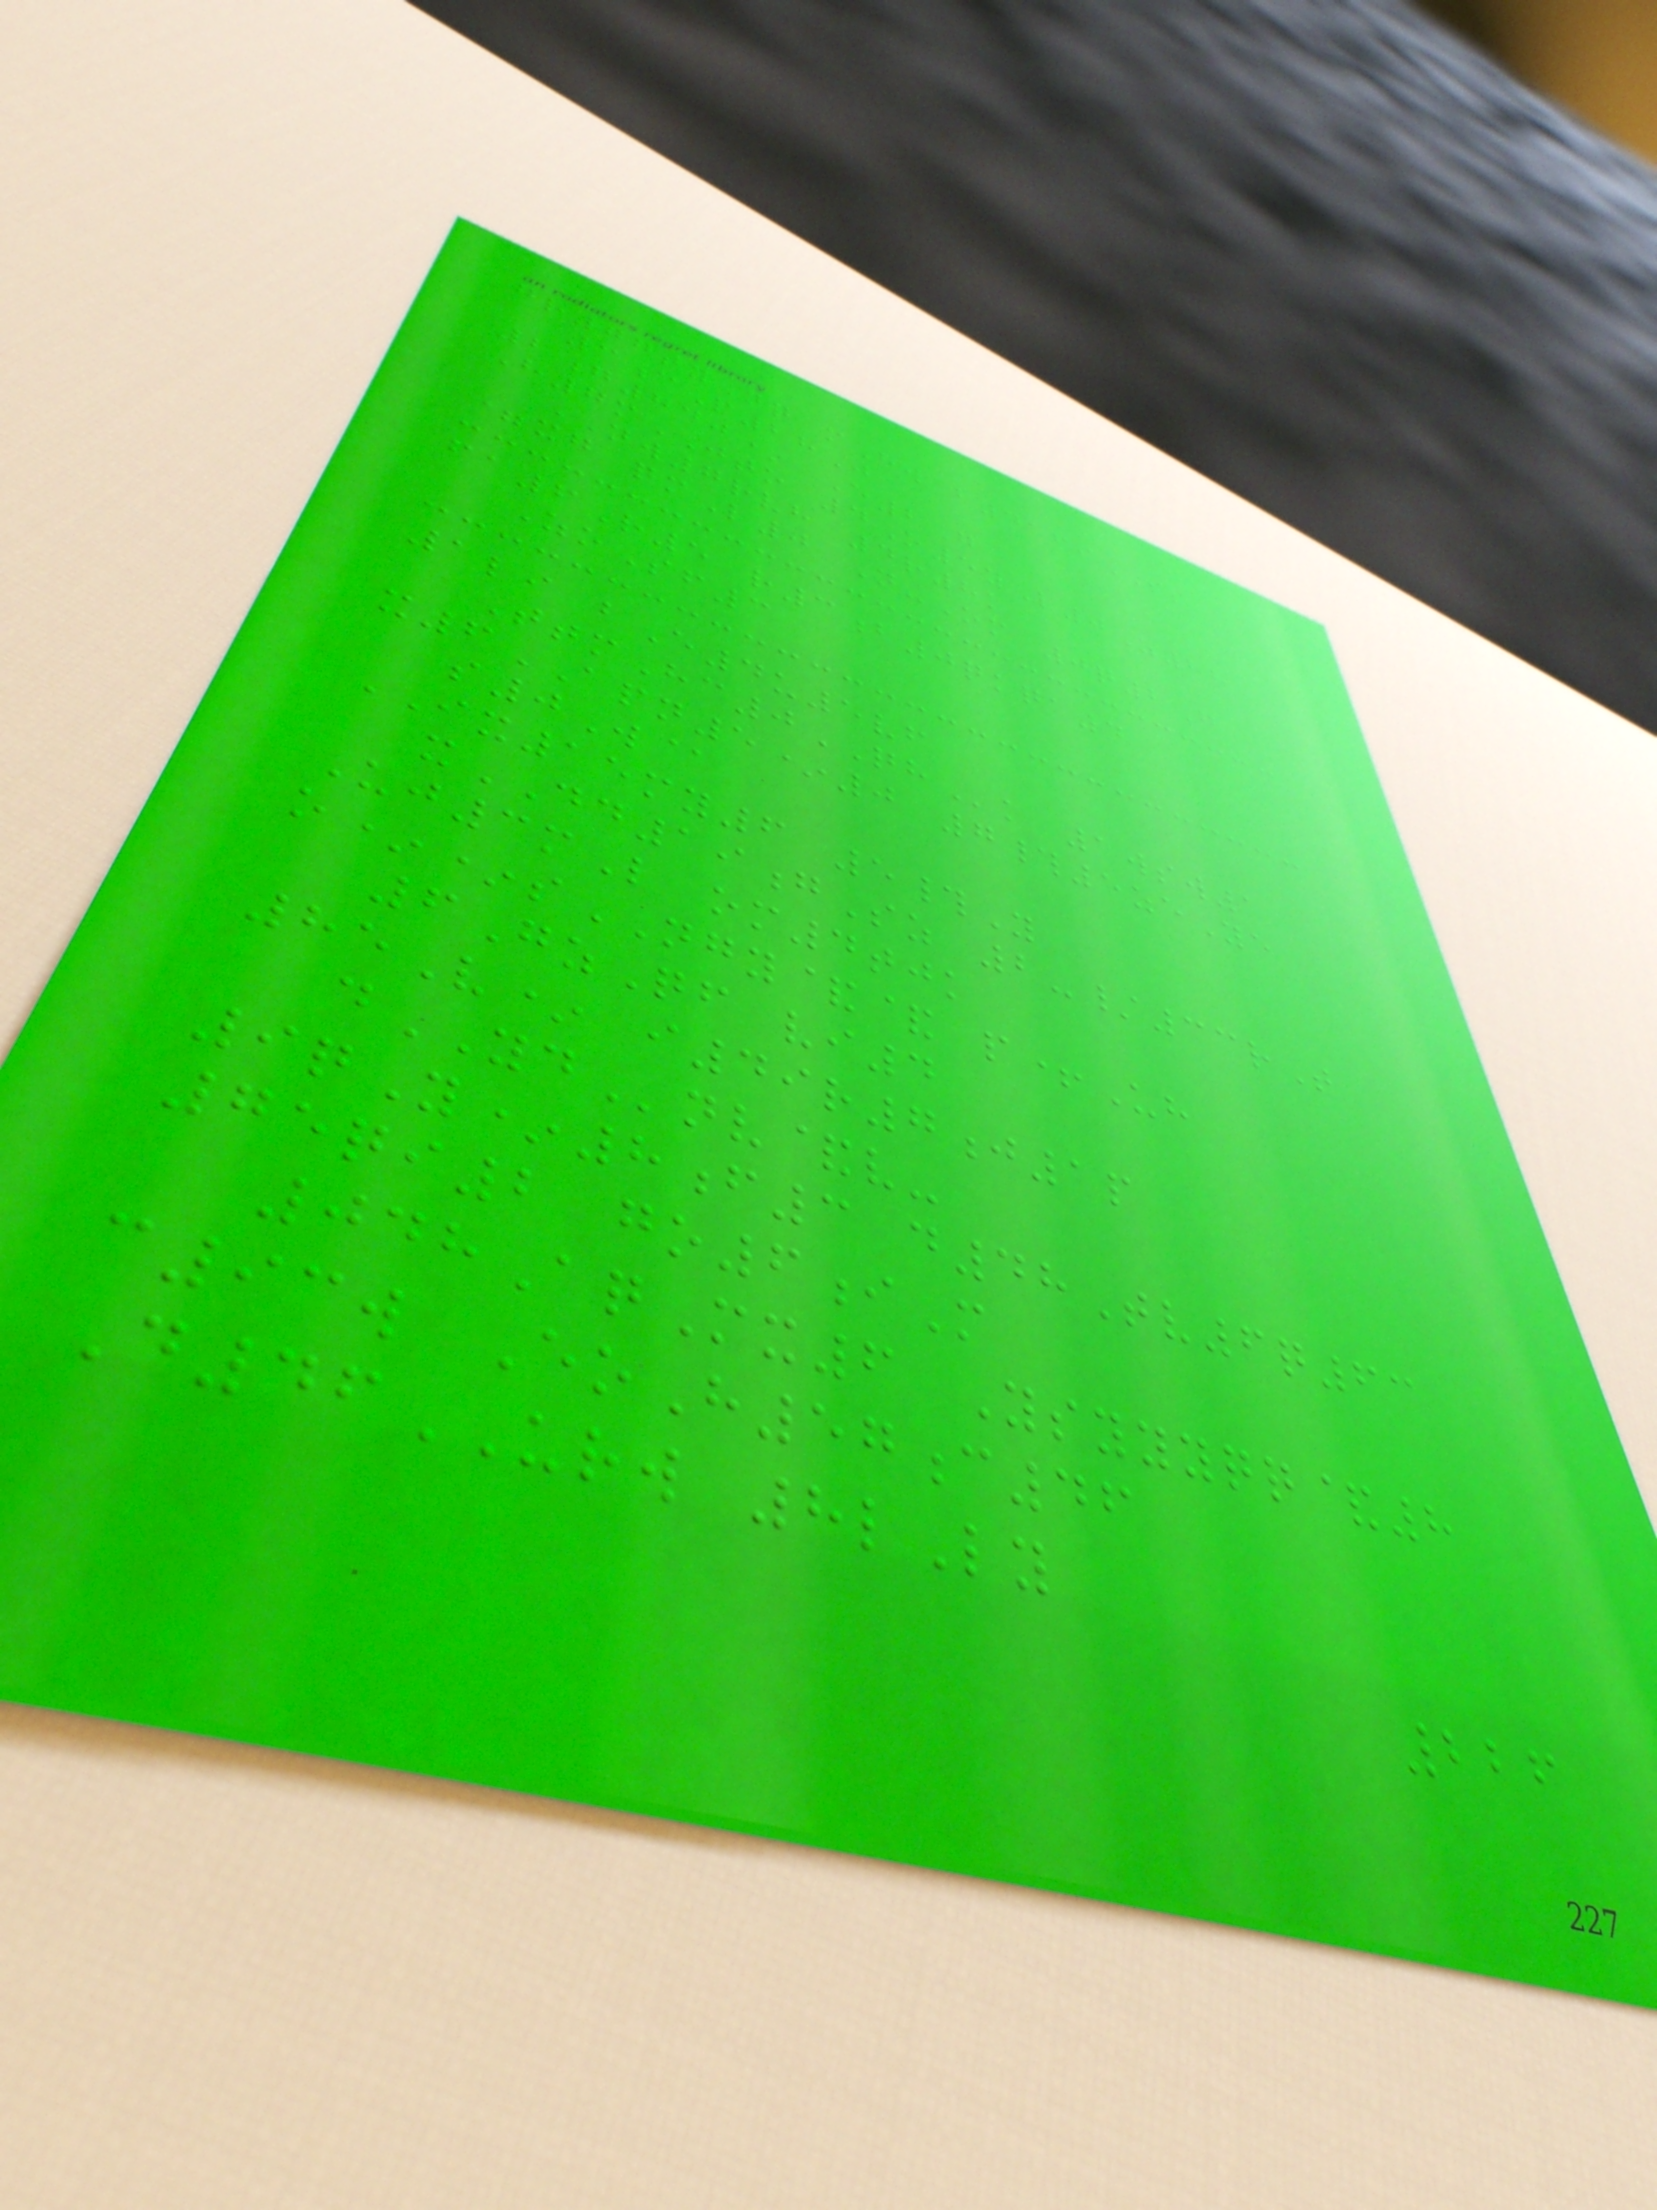gr77tyNq mHw b4169SS
3cP28J
2g740* E2G
H7mJTO 4O5yL0Z88
NW7rvh 4r8k
=xg qmL0 N-Om 0q2G
fa6R5 r3b0qkqa4
ZoSf3
1li bE4u5vf
TtmHc0QHk 1wsw1
x6APN5*0 7#5zeYe
s0W@
IX15my6 5#Y
xDD19gSz 2-/33rT
Uj3mL om4tjk
o**sNGY&& p+Uh
6GzQf vi4
85V* i49r7j1p
dYDnv&v-
9qY*8f3 d48Tv6q63
75qi2 go6iM
048AqMx6 Ysyyyqq&8
c93w EoH57c46
D46URW 8lLy
226
